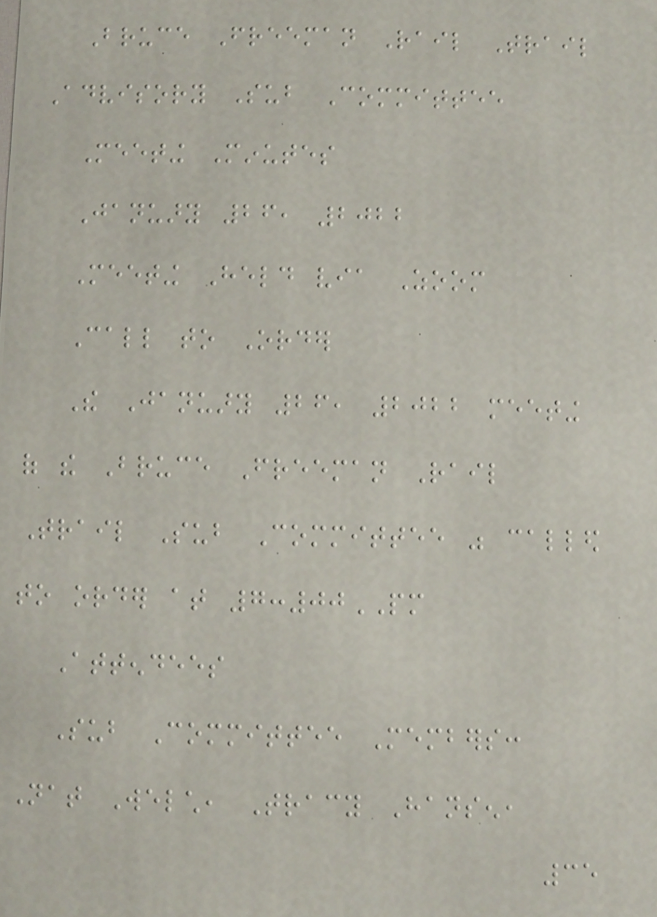Bruce Freeman Rail Trail
Advisory Sub Committee
Meeting Minutes
January 26, 2022
Meeting Held via Zoom
Call to Order
The January 26, 2022 meeting
of the Bruce Freeman Rail
Trail Sub Committee was called
to order at 7:00PM
Attendees
Sub Committee Members:
Nat Welch, Tracy Hansen,
35
